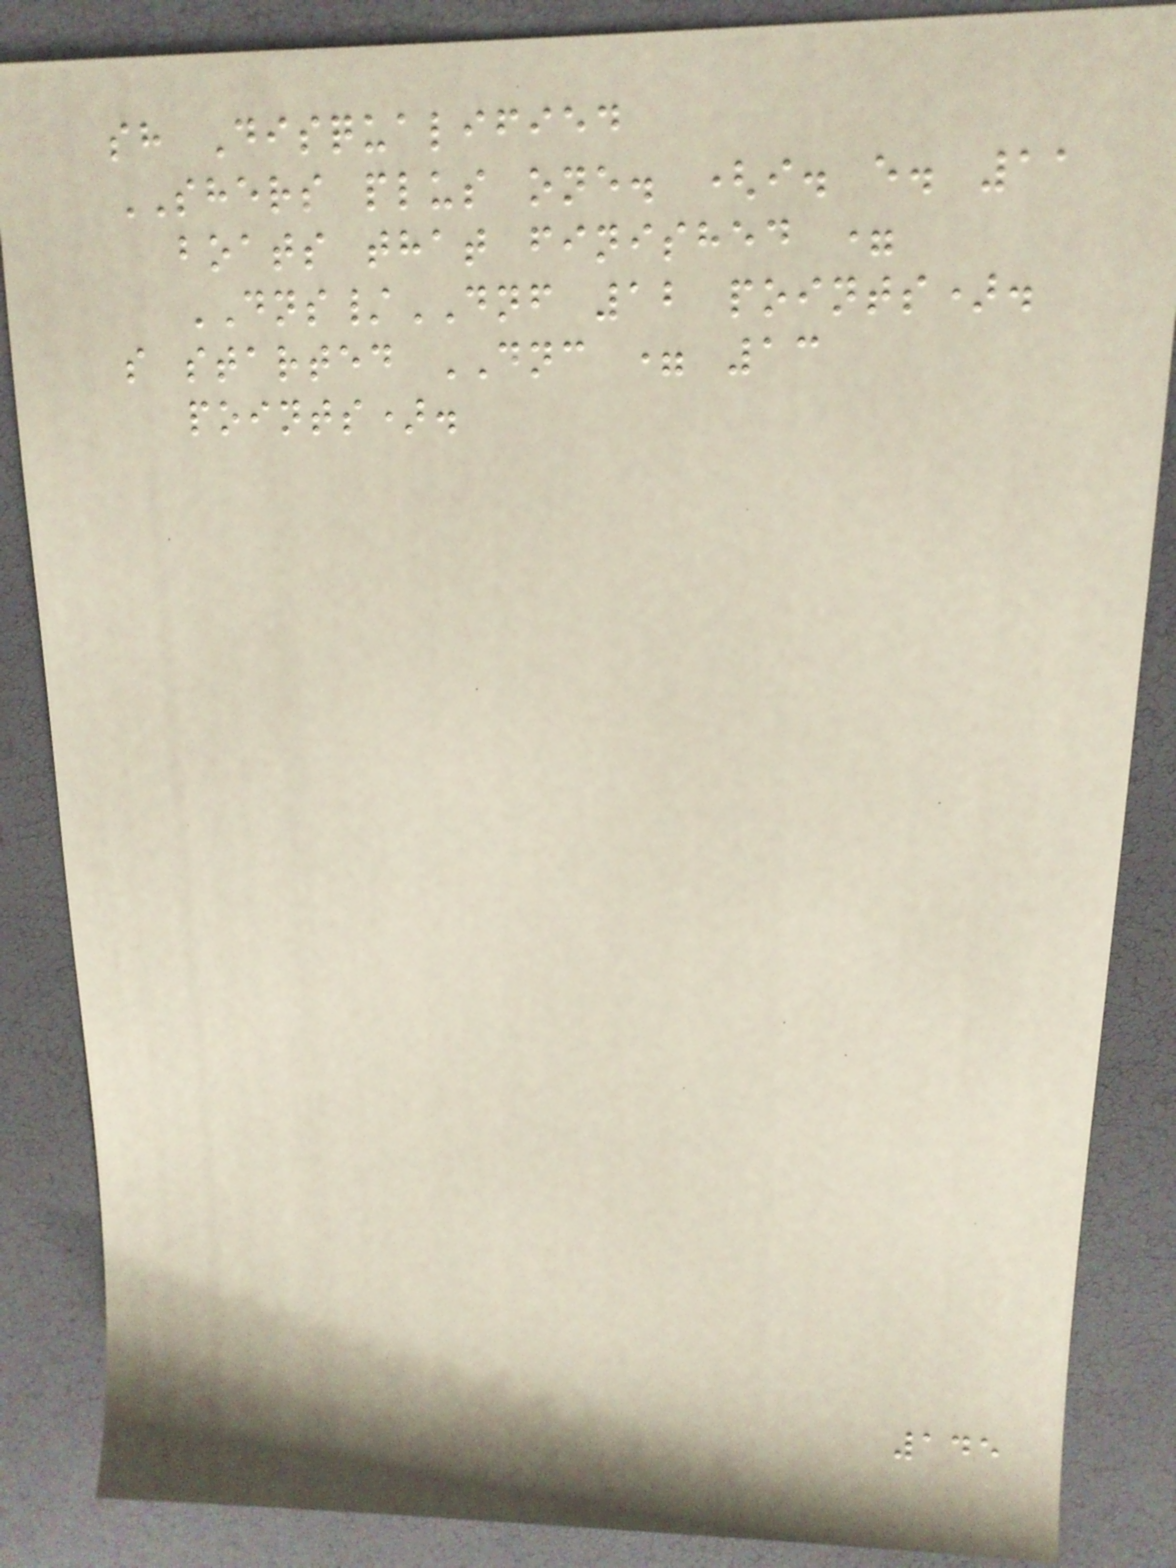sh Disqualified
SHERS plus one. (i. e. 11
boats that finished =
DNS/DNF 12 points).
s started DNC = 13
points).
145
